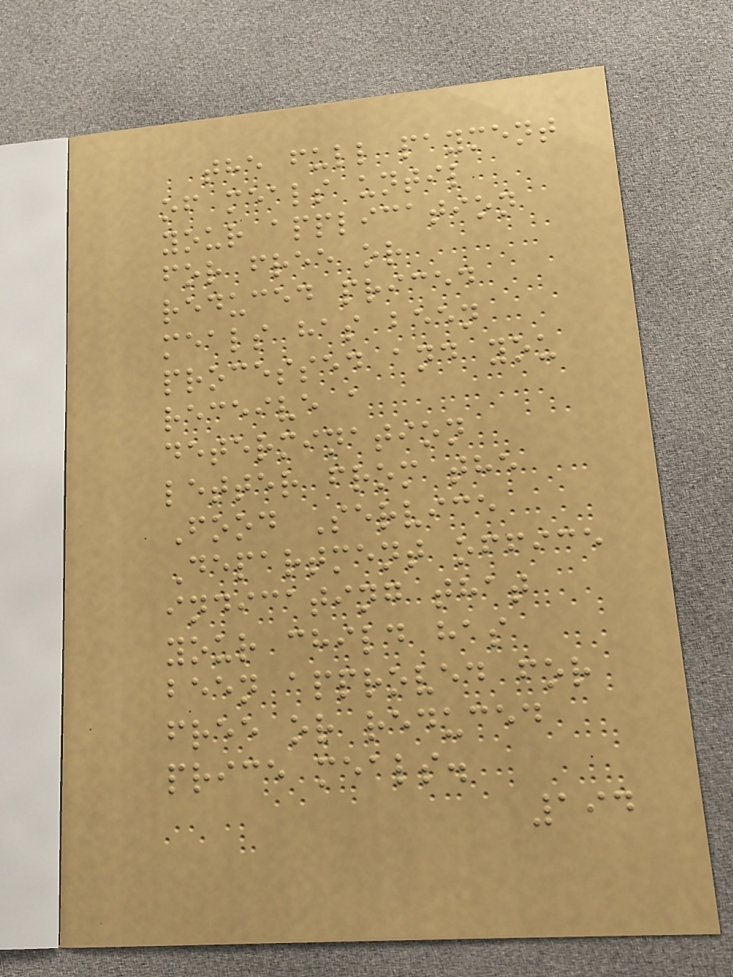the full payment
of meals until
your application
for free or
reduced priced
meals has been
processed and you
receive a
determination
letter from the
Food Service
Department office
indicating that
your child has
been approved for
free or reduced
price meals.
194
